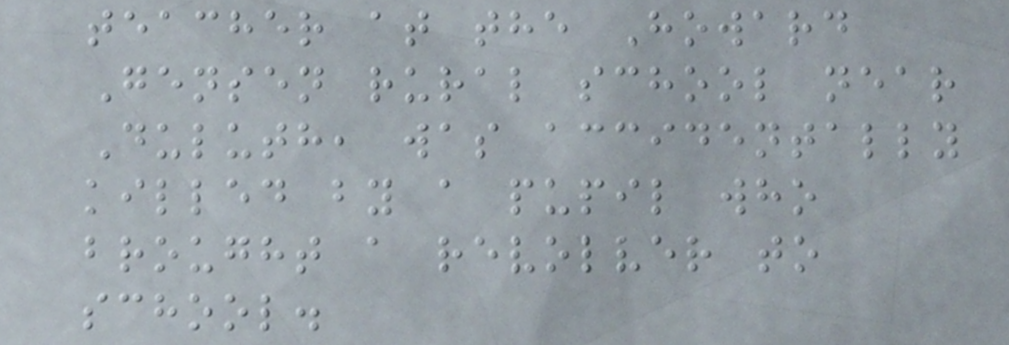teacher at the Howard
Gensen rural school near
Duluth, was accidentally
killed by a pupil who
brought a revolver to
school.
